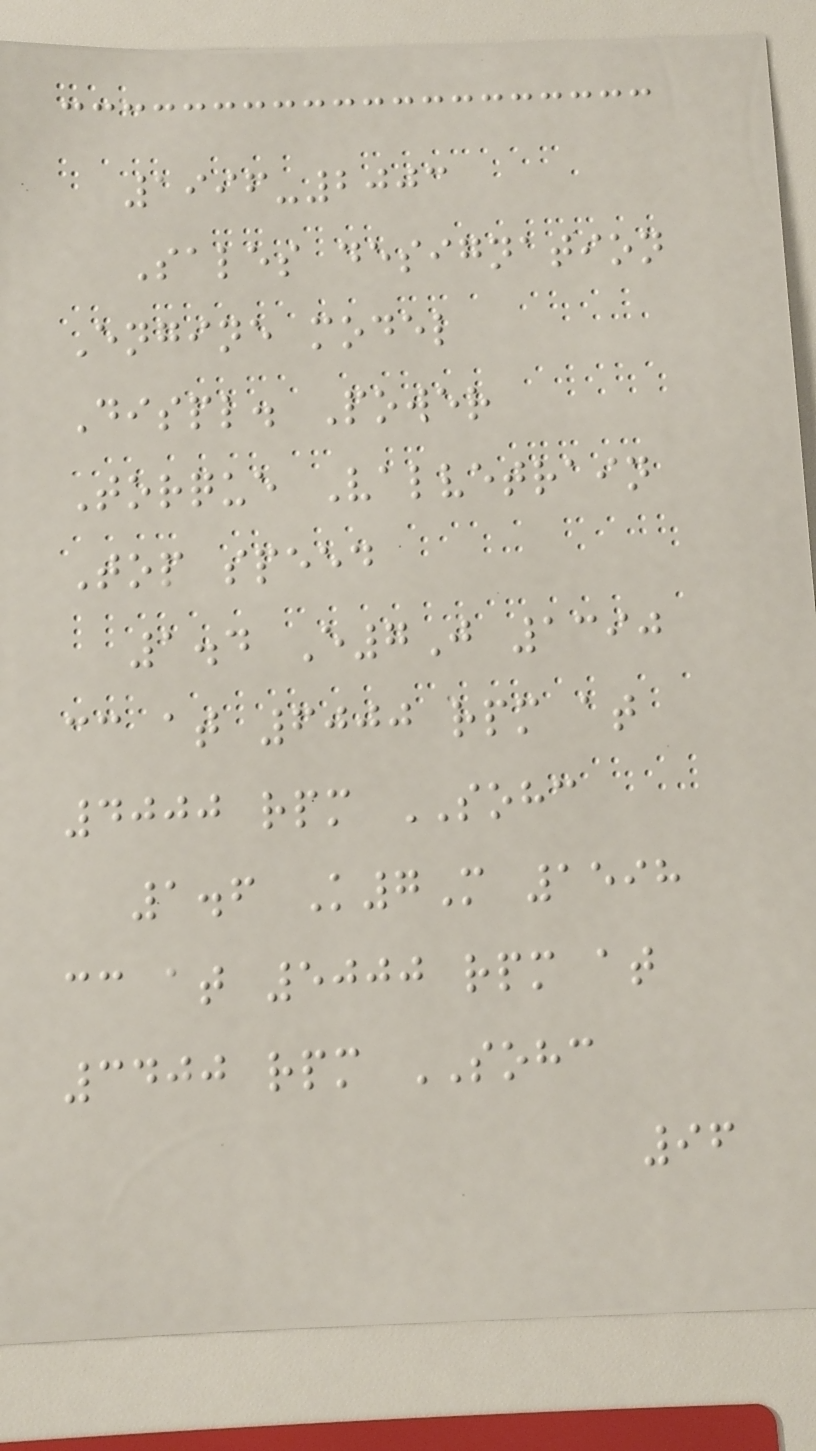1996-2003
Sales designation
Engine model
Displ. Power
Torque Valvetrain
Top speed
1.4 E7J 1390
cc at 6000 rpm at
4000 rpm SOHC
1.6 K7M 1598
cc at 5000 rpm at
3400 rpm SOHC
96
